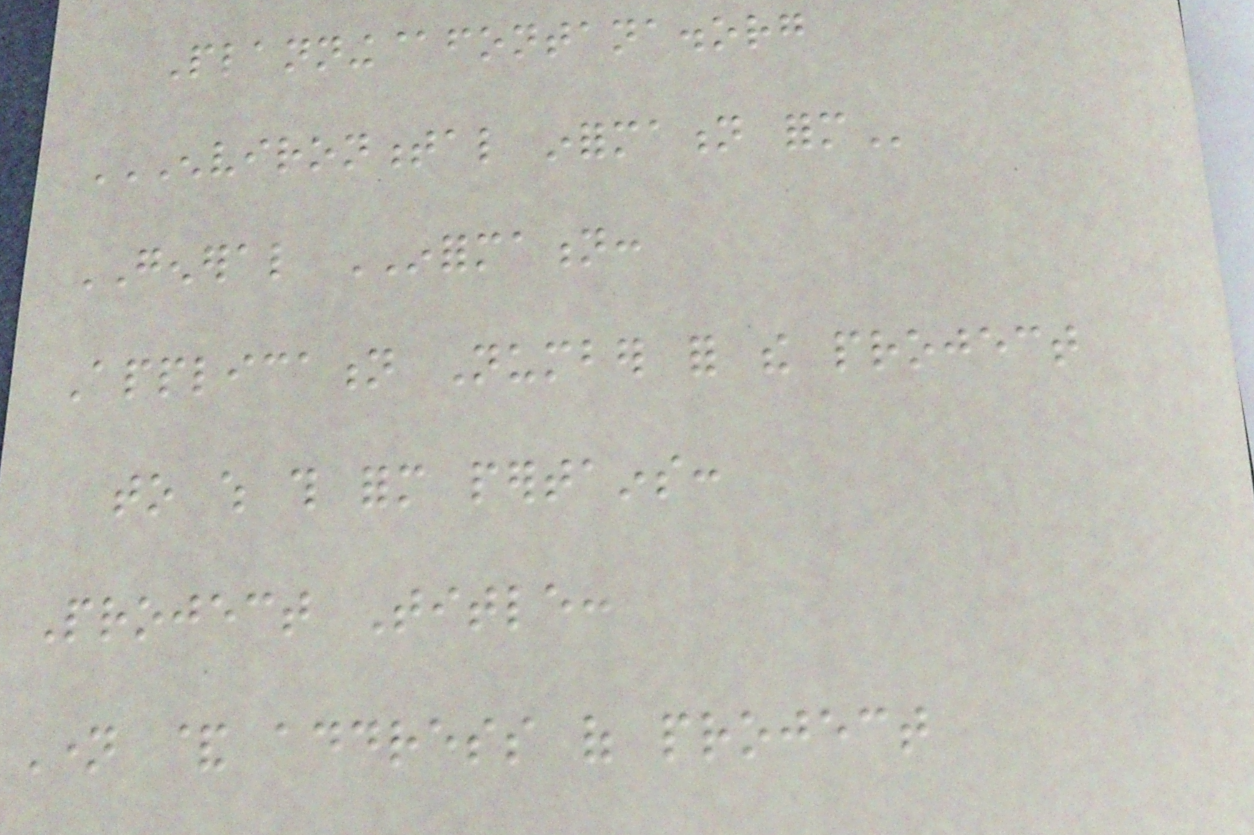Planning@fontana.org
ENVIRONMENTAL INFORMATION FORM
GENERAL INFORMATION:
Application Number for the project
to which this form pertains:
Project Title:
Name & address of project
